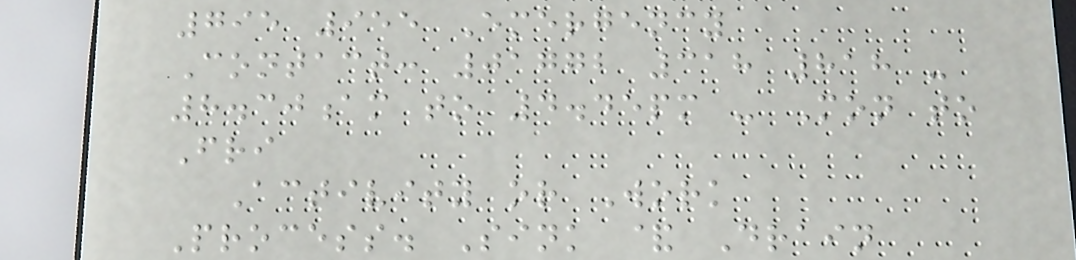795 955 Emergency
Contact: 01772 318 818 -
8.30am to 4.45pm - Mon to
Fri
Activity or Work
Process. Sink & Drain
